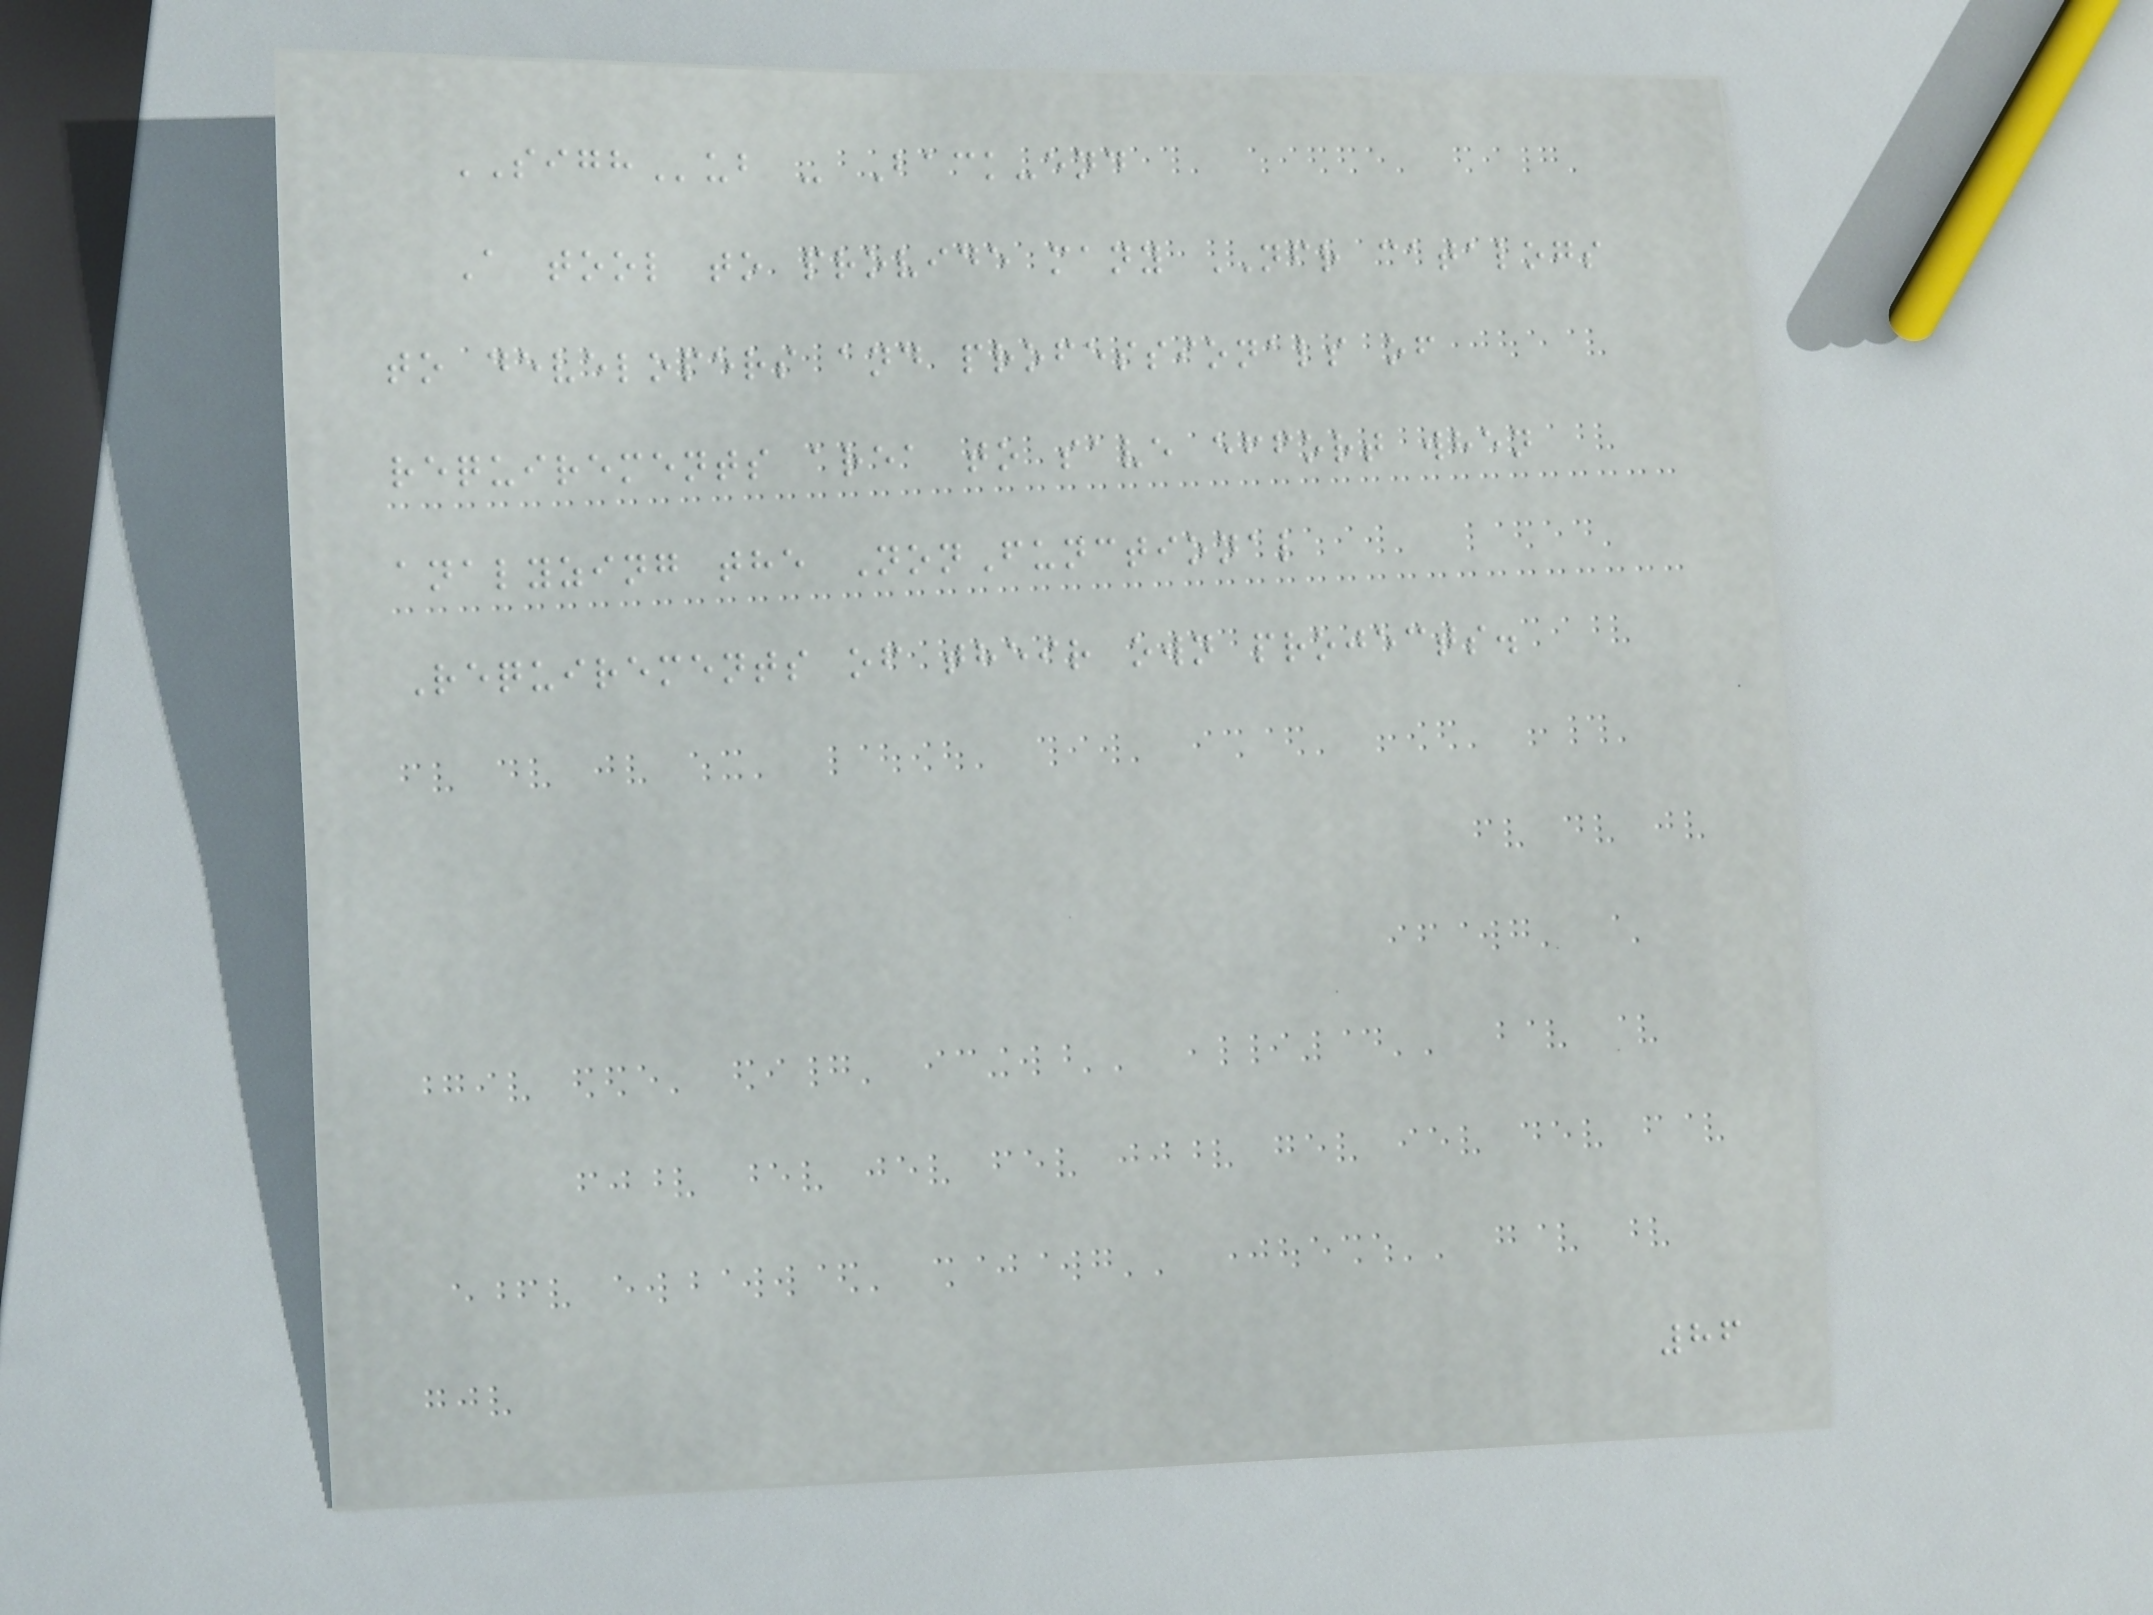SIGHub - Back-end
A tool to provide many NFR catalogs
to developers and professionals of
requirements area to save effort when
analyzing the NonFunctional
Requirements of their own projects.
86
